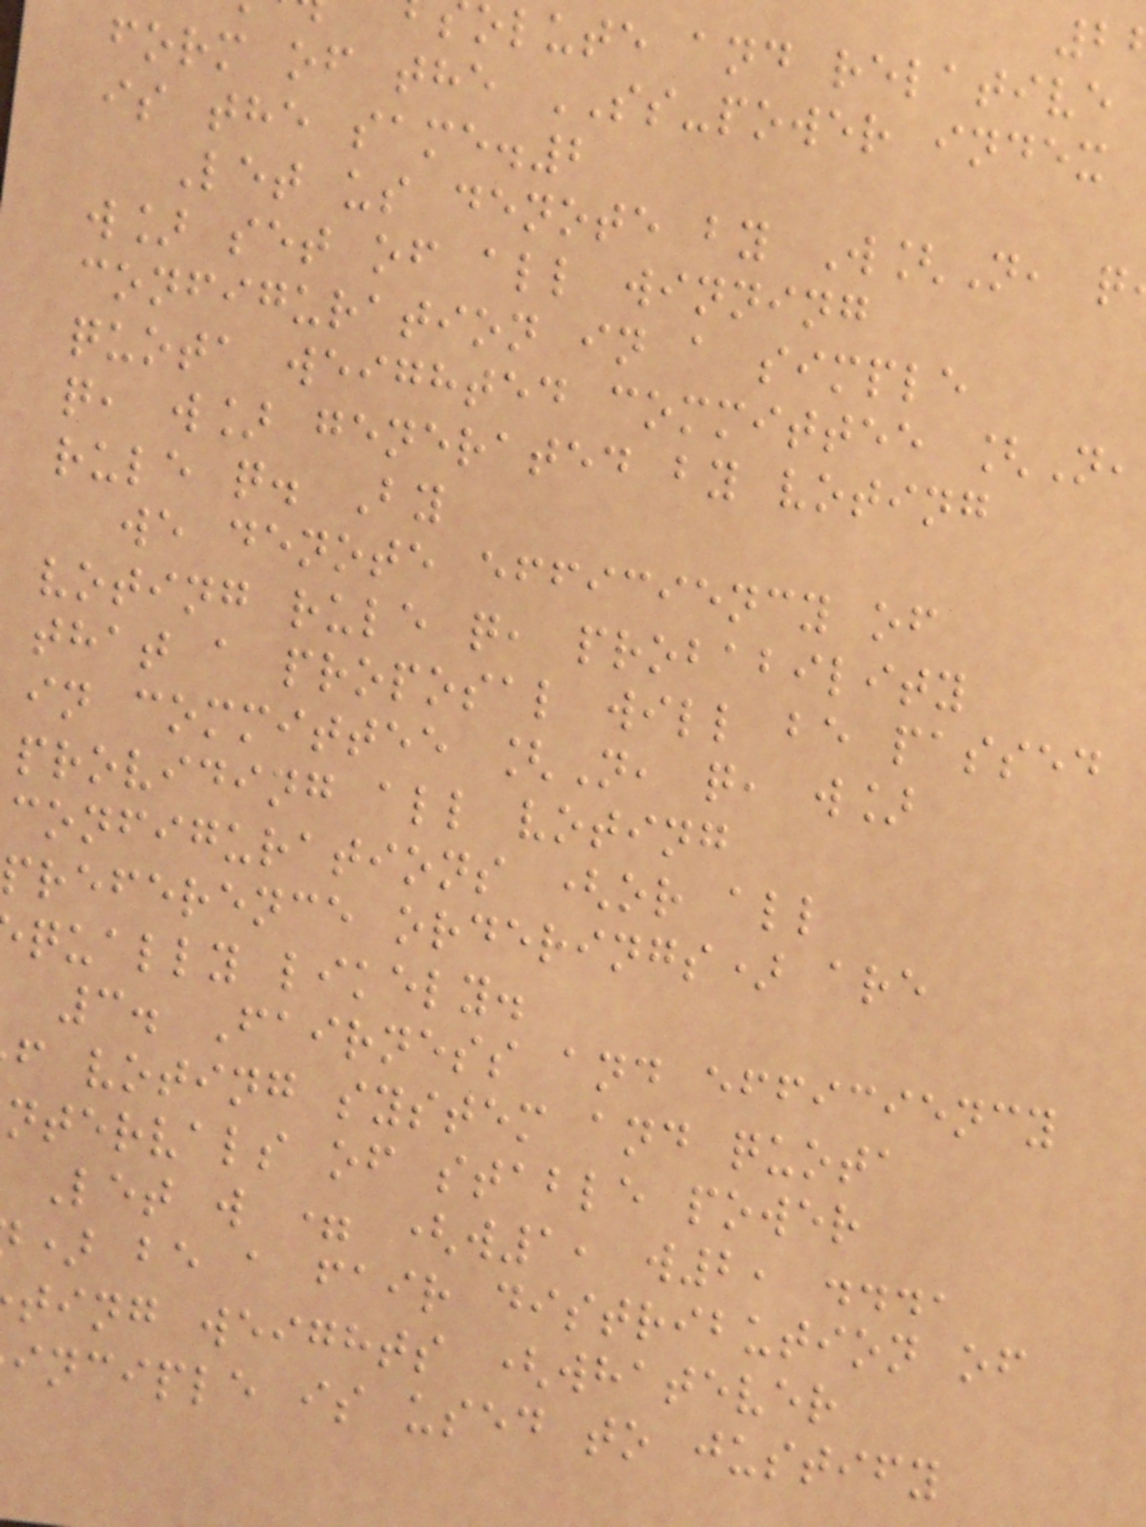olute and relative
form of the SS-power index
is the same.2
Let us denote by W[N, q
w] set of all winning
configuration in a simple
quota weighted committee [N,
q, w] generated by voting
rule q. By
we denote efficiency of
voting rule q, probability
that a proposal will be passed
in committee [N, q, w]
providing all voting
configurations (or all
preference orderings) are
qually likely.
3. Fairness and efficiency
f voting system and quota
ntervals of stable power
Let w = (w1, w2, ...,
) be a fair distribution of
ting weights (whatever
inciple is used to justify
